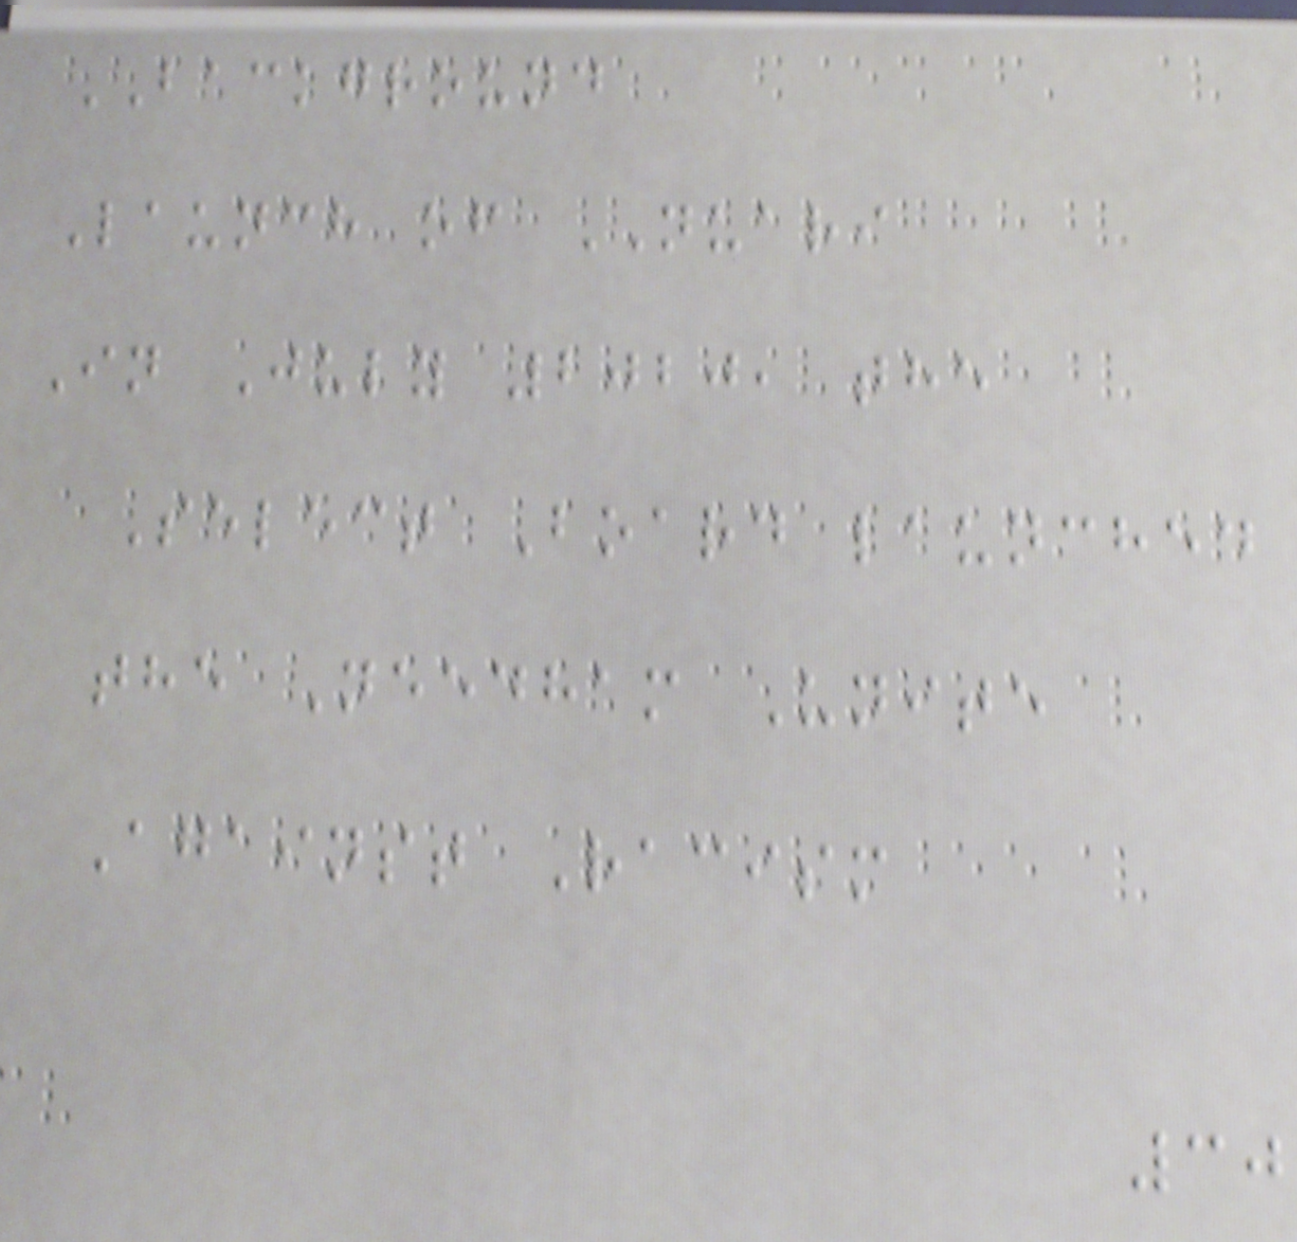BACKGROUND
Launch of NUARI
In July 2020, the
Select Board launched
the Needham Unite
Against Racism
30
